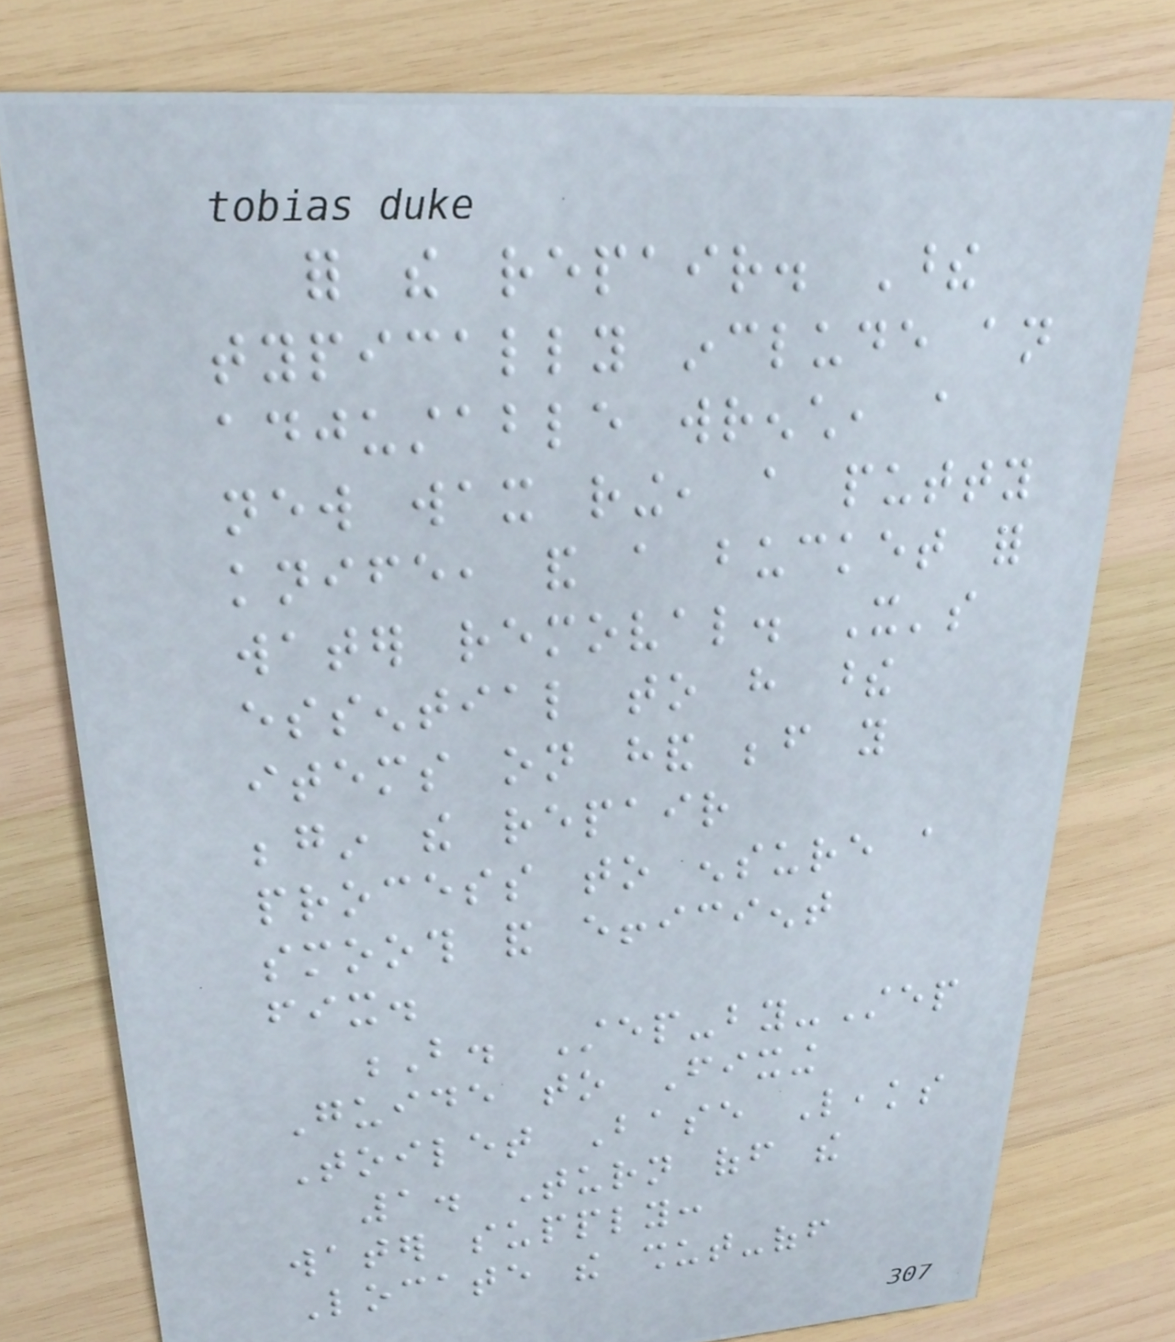for the repair. These
typically include an
adjustable wrench, a
new wax ring, a putty
knife, and a bucket for
water removal. It's
essential to have these
items on hand before you
begin the repair
process to ensure a
smooth and efficient
fix.
B. Step-by-Step
Guide to Fixing
Toilet Base Leaks
1. Turn off the
water supply:
Locate the shut-off
